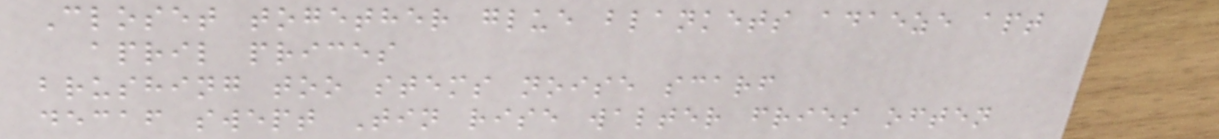Closet together glue blankets adaeze apt
april prices
brushing too stems noise scarf
decaf swept Tin rise walter fries often
